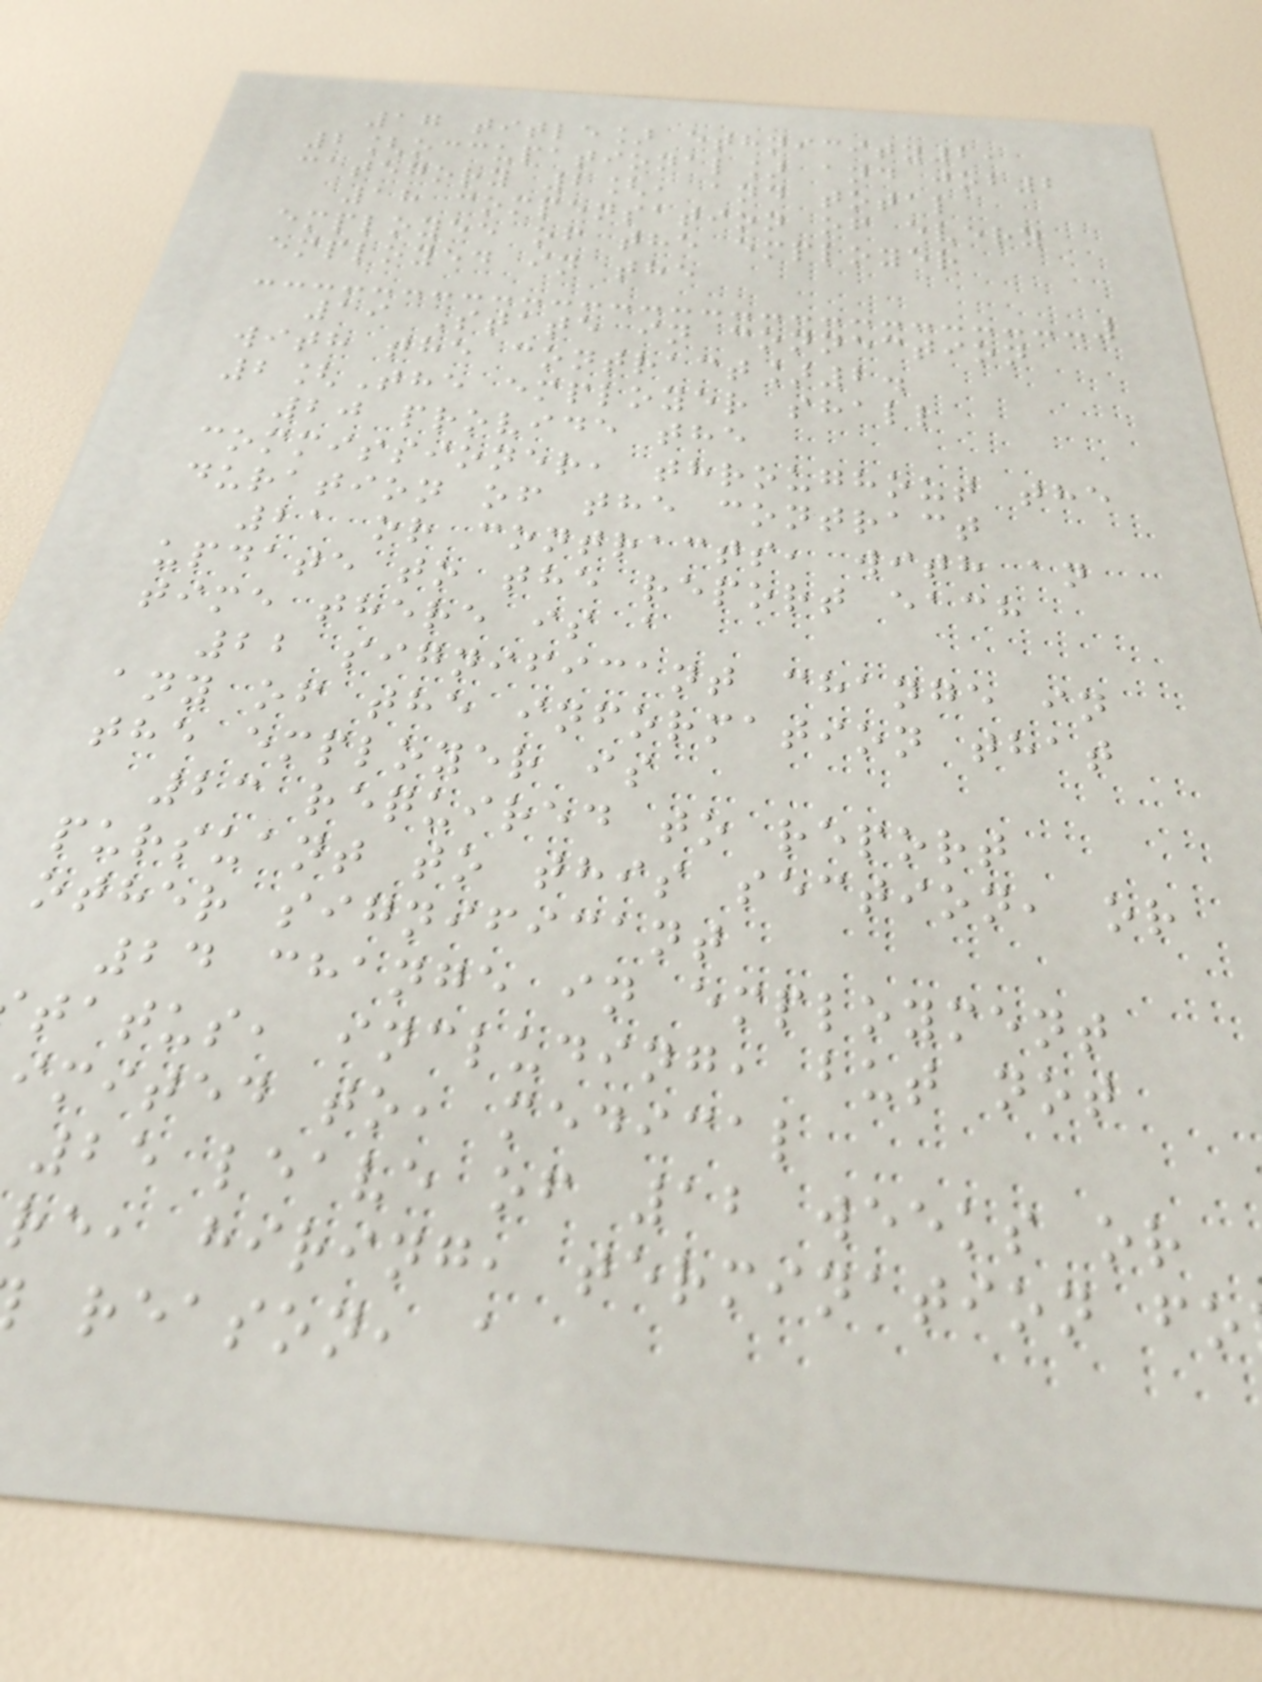17 title] ethnicity2,
2[occupational] and job2
category 2[, and total
18 compensation of every
employee of the employer
employed in the
19 State in connection
with the contract]2.
2[The employer shall
20 provide the
commissioner, throughout the
duration of the contract
21 or contracts, with an
update to the report each
time there is a
22 significant change in
any of the information that
the employer is
23 required to report
pursuant to this section, or
other significant
24 change in employment
tatus, including, but not
imited to, medical
25 leave of 12 weeks or
re, hiring, termination fo
reason, a
